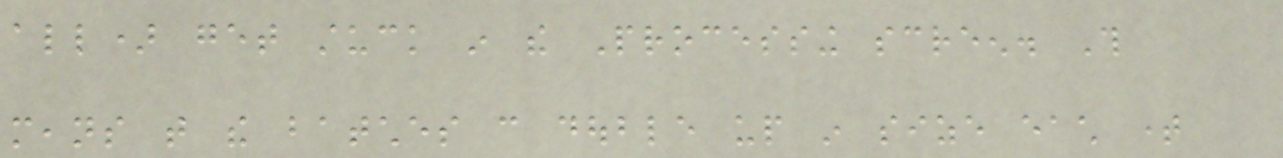all) get stuck in the Processing screen. This
means that the batches can double up in size each time
